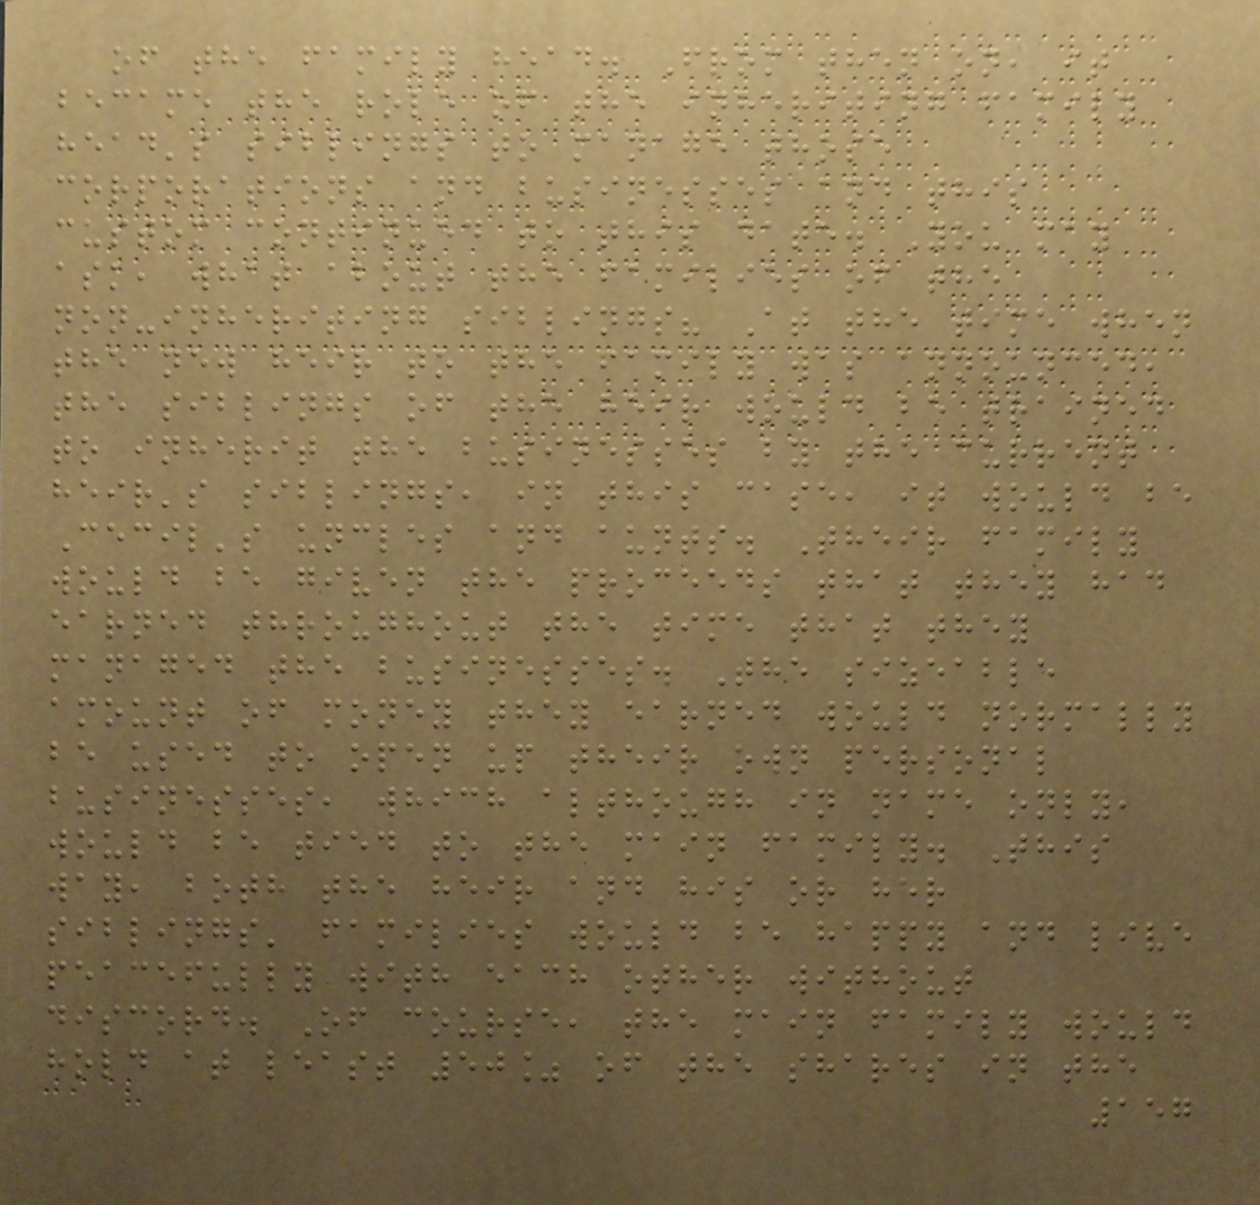of the family head. From then on, it
became the role of the inheriting family
head's siblings to manage those
corporations and businesses and this
custom continued to this date. You may
ask, what about the families of the
non-inheriting siblings? At the time when
the new heir to the family was announced,
the siblings of the heir would be trained
to inherit the businesses by the current
heir's siblings, in this case, it would be
Cecil's uncles and aunts. Their family
would be given the proceeds that they had
earned throughout the time that they
managed the businesses. The sizeable
amount of money they earned would normally
be used to open up their own personal
businesses, which although in name only,
would be tied to the main family. This
way, both the heir and his or her
siblings' families would be happy and live
peacefully with each other without
discord. Of course, the main family would
hold at least 50% of the shares in the
157
